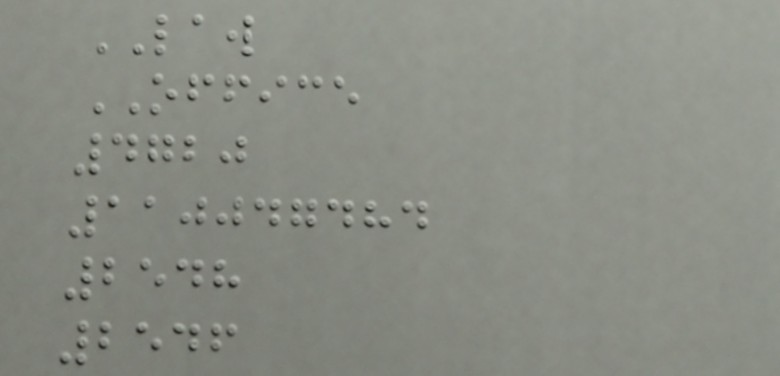LAW
OFFICE
4720
110047484
2548
2546
